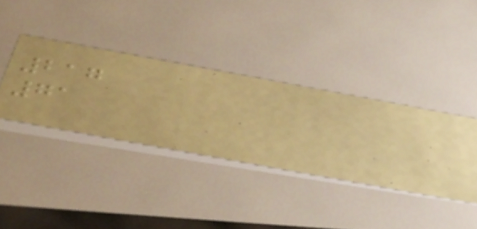217
71
